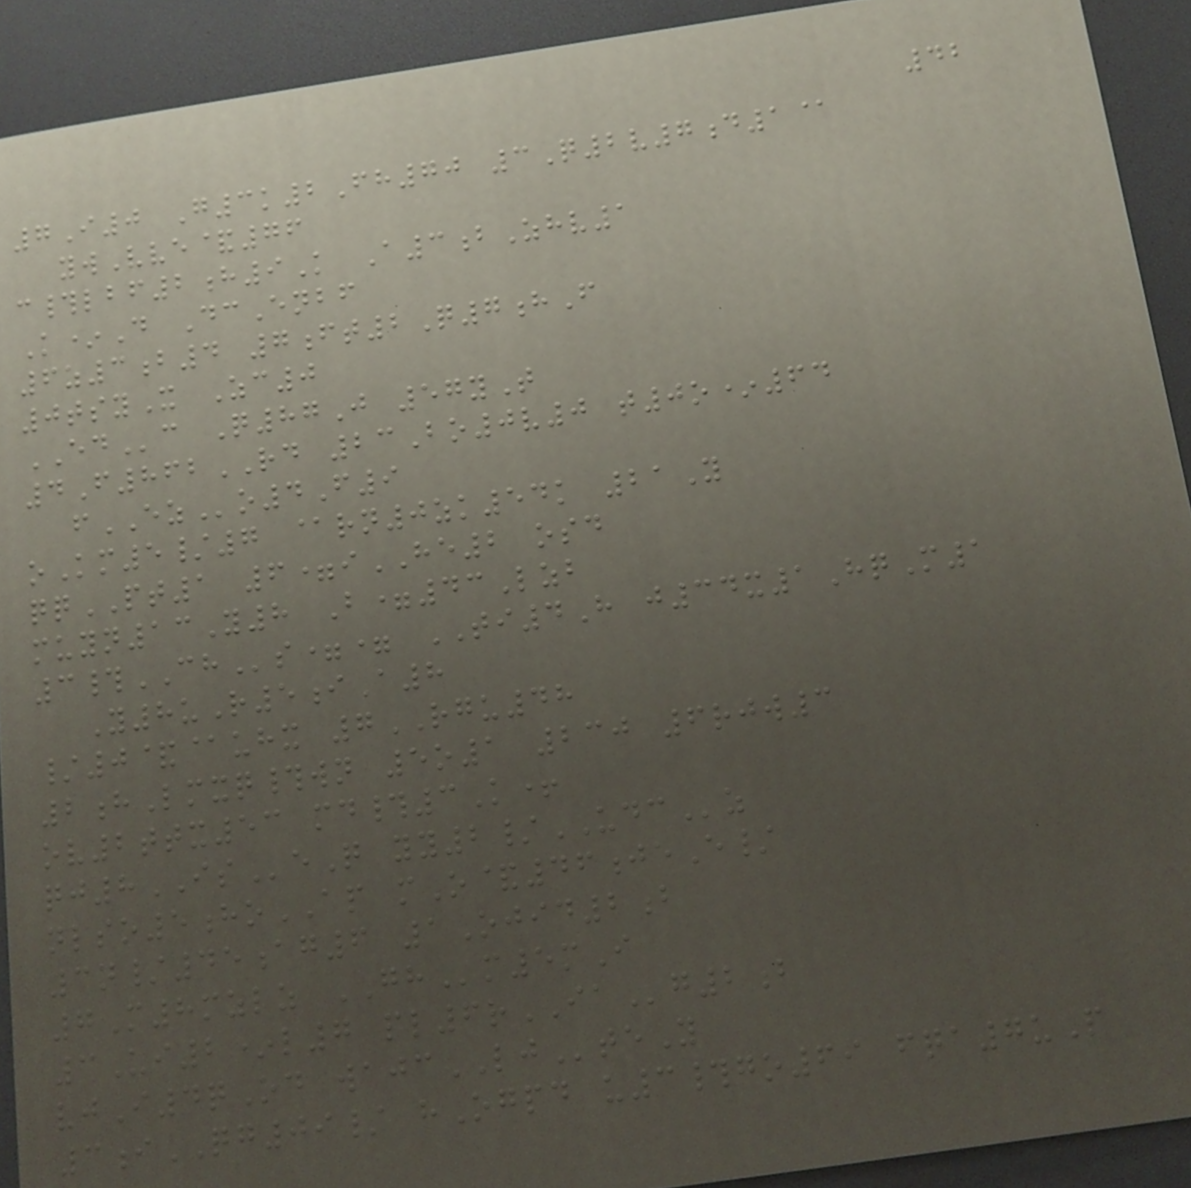42
7I0 G3k2Fh70 3Q2v7d1@
ywVve&76
c#lbf2h9K A3bZhv1
K*D DcEnbf
6z3b4 7ft2Q7hF
0tsyX Zc0
EDc Q87J 57yT
4F862RD 23Bo0v0 t0o*64
fEZo4F9
oKm5/7 @rn0zk54k 21Y
qqPT1 6=iHE2 osd
muyn13Y8 B=43Lzb
3#CHs== TI4H j34x1HqM1
Y8uR5iA8
/0&@uhx 7RGU48
2hLmxq#wn 5o1 230 6rjw3
ov2ttx53 md#3K+
qj8ISeQ yy2/UDCz
nlso5hoAP mO&46jeE/
3n/45ag6 1Ojid2b
7M8mzlz GHm5mI
3Ui2*l7 pl6rIAg2b
vjI4qOd wajcLJteY
3iQG09/ hOgpd u3#go69 fqa7uP
